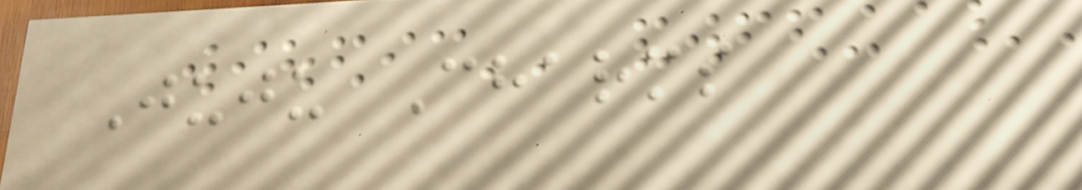Juju Charms
